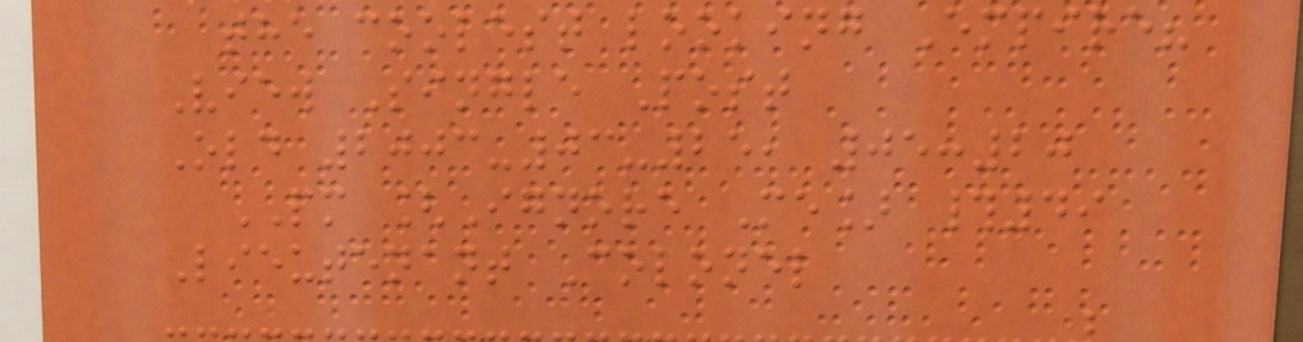the coolest looking Empire?
View Single Post
Old 2003-03-25, 05:20
PM [Ignore Me] #49
Lieutenant Colonel
